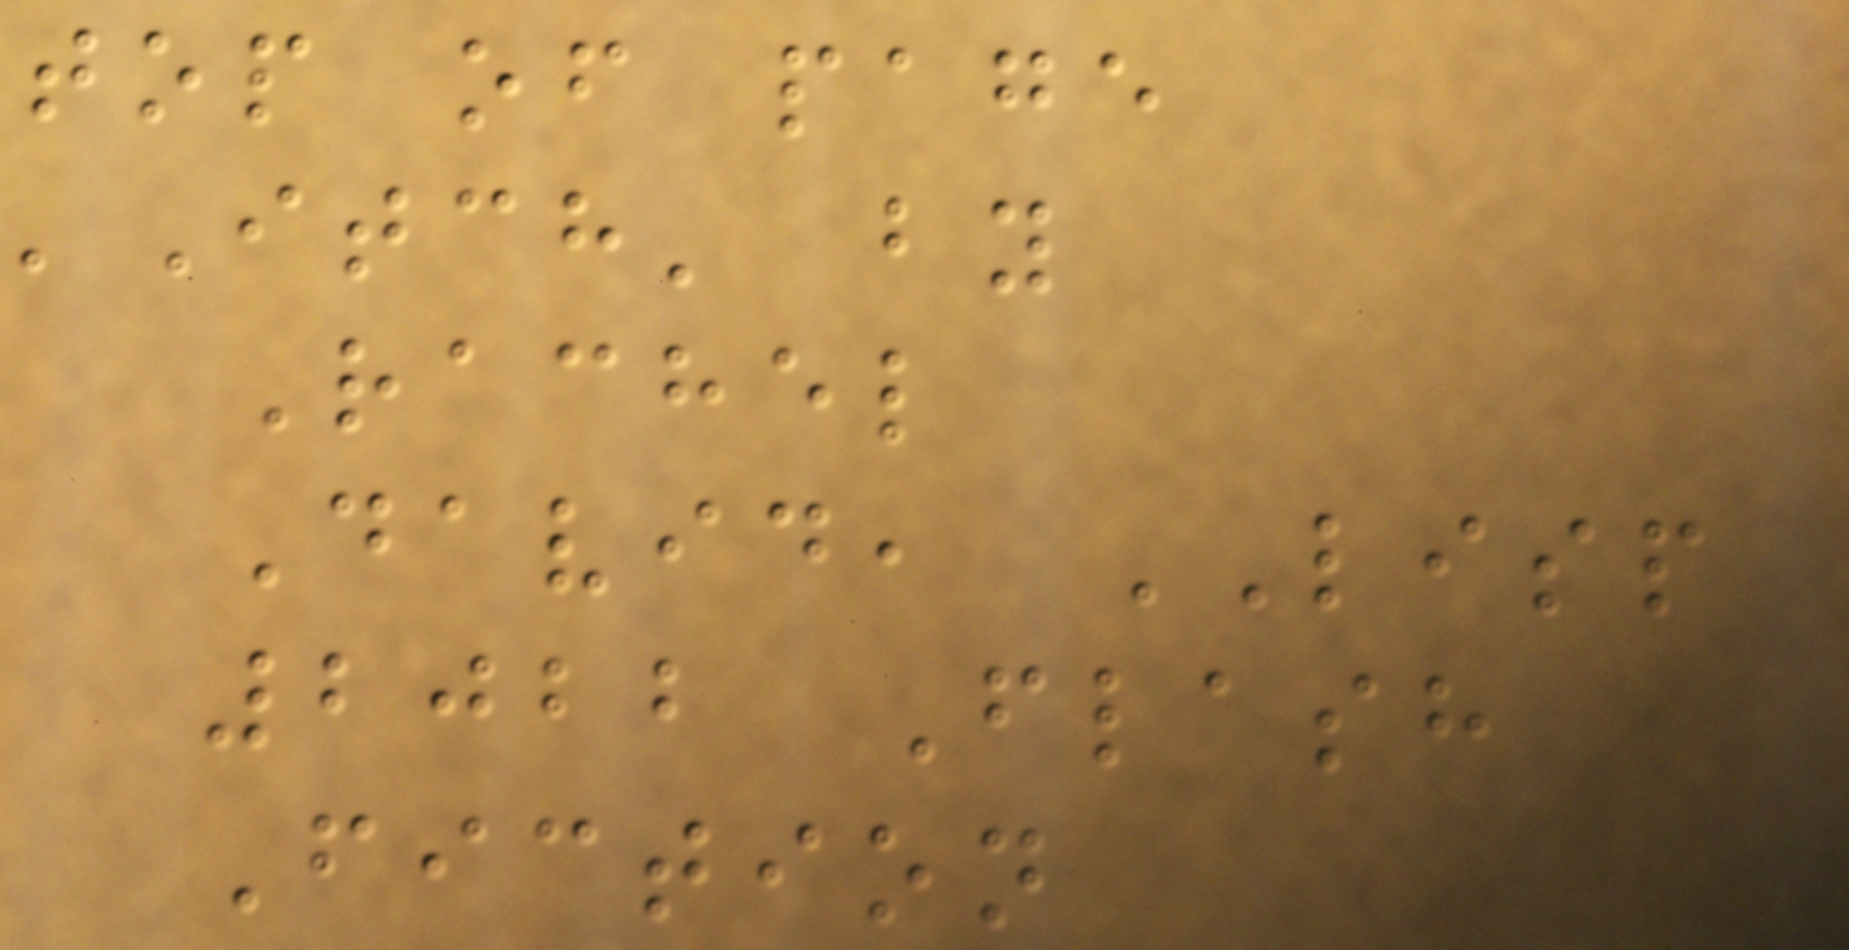top of page
'Itch' by
Rachel
David, LISP
2022 Flash
Fiction
